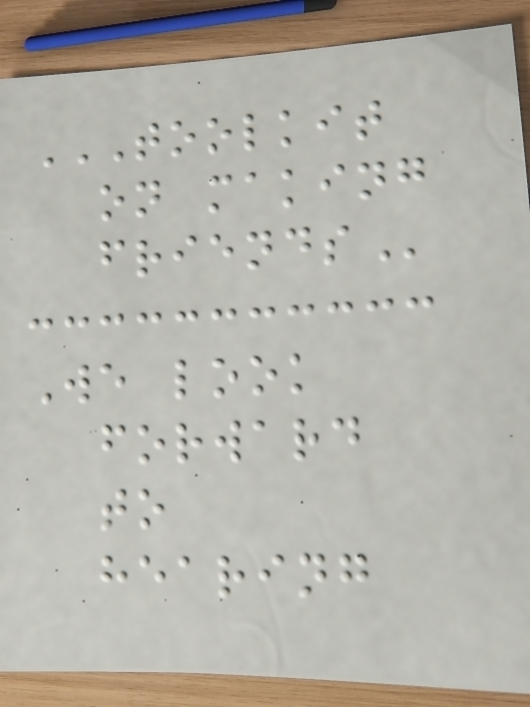TOOLKIT
ON MAKING
FRIENDS
We look
forward
to
hearing
